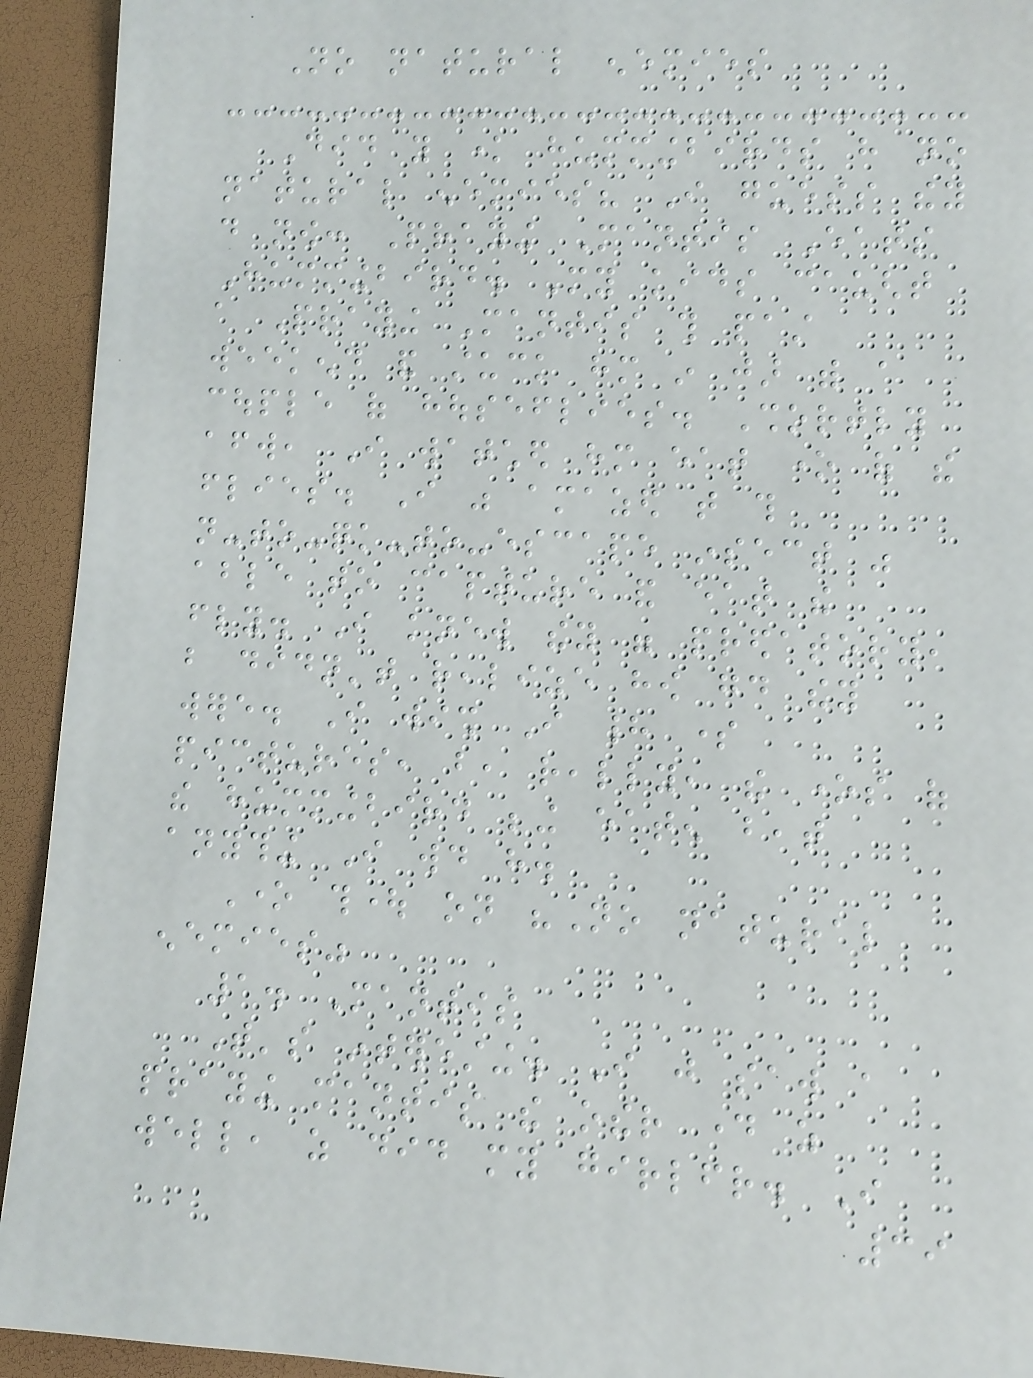No natural enemies
Did you know hummingbirds have no
natural enemies? I guess they
do now: Praying Mantis Eats
Hummingbird. My kids caught
a Praying Mantis this past
weekend and stuck him in jar with a
couple of houseflies. Shortly
afterward, I watched him eat one of the
flies. I was amazed that this
not-to-quick-to-escape insect was
able to capture and eat the
fly. I knew they were predatory,
but didn't realize how good they
were. I wish I had some
pictures, but, really, the ones of
the hummingbird being eaten beat
anything I would have.
One thought on "No natural
enemies"
1. Mantis
That's interesting. I just saw a
praying mantis the other day as
well, as did my girlfriend. I
39
